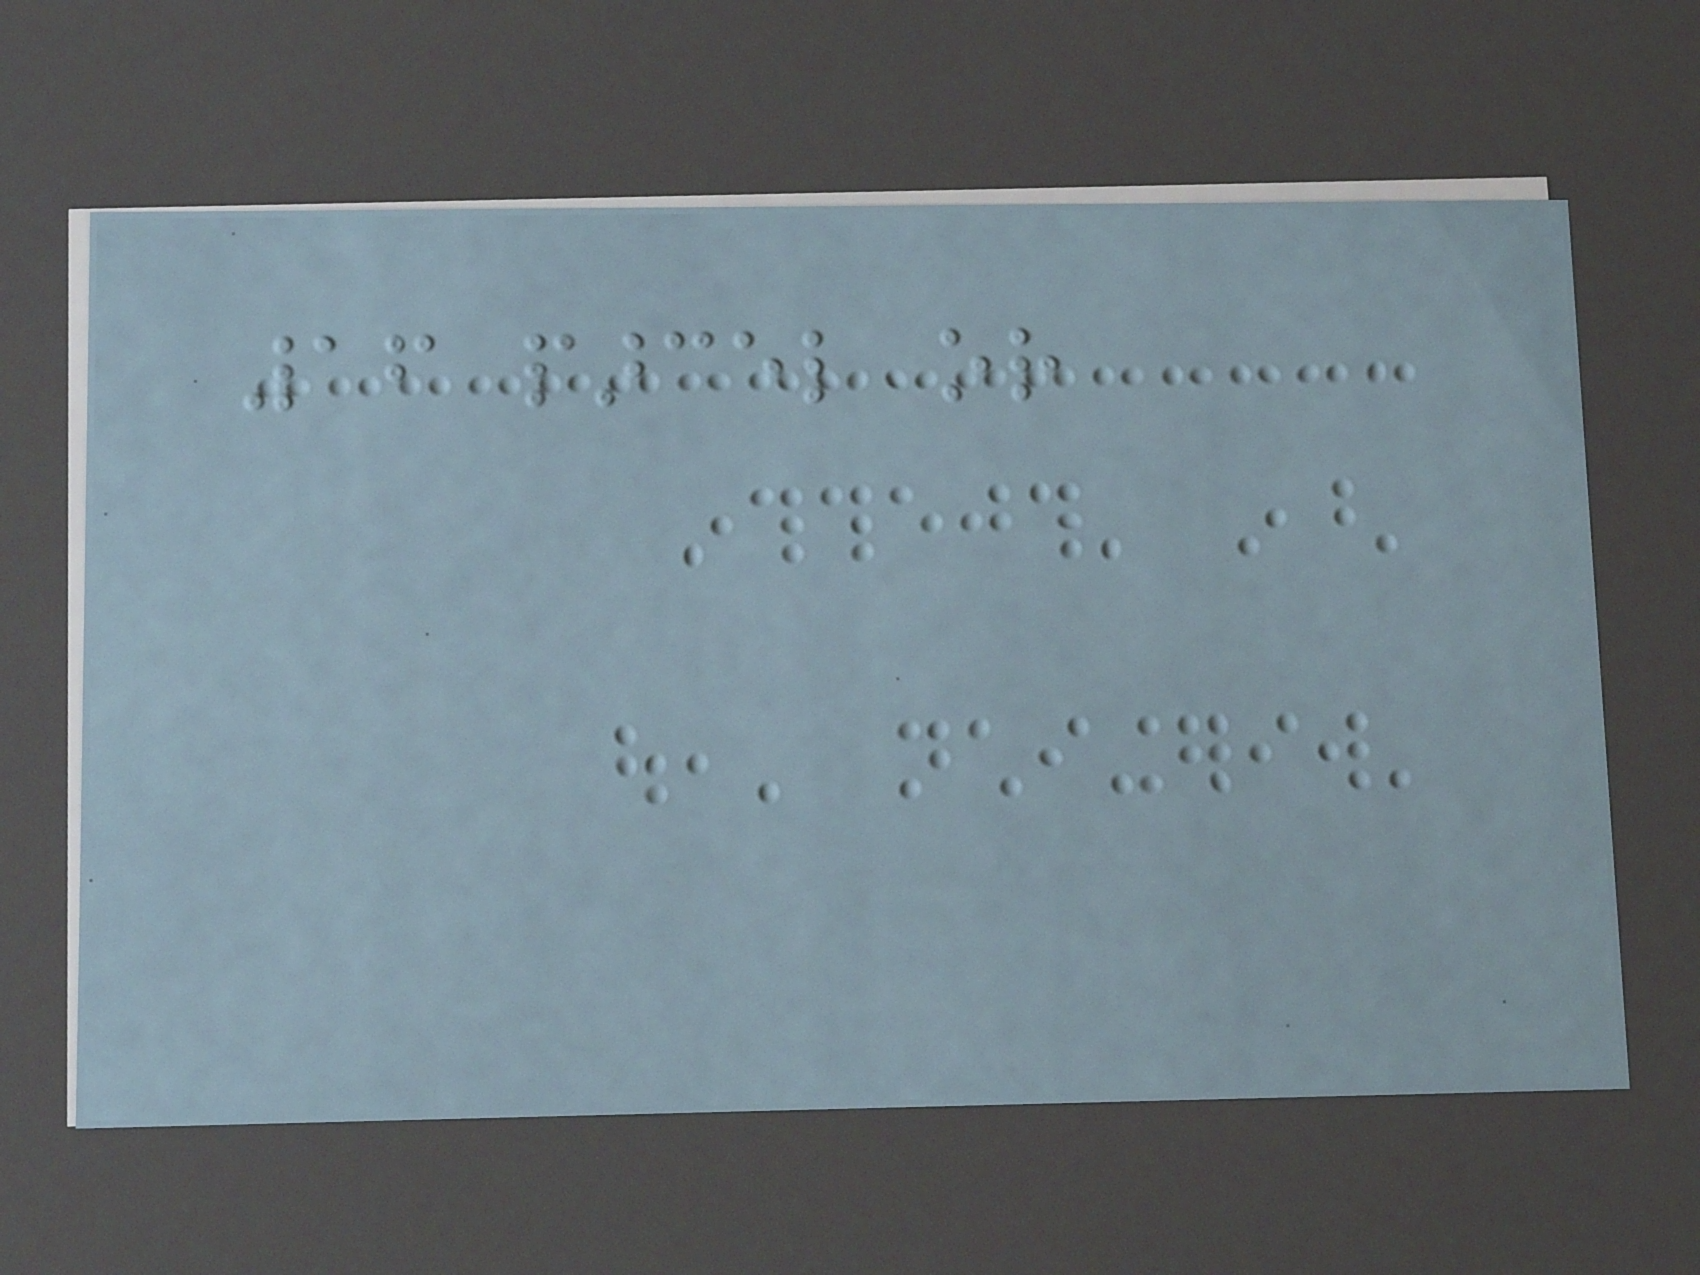16 parcel or
